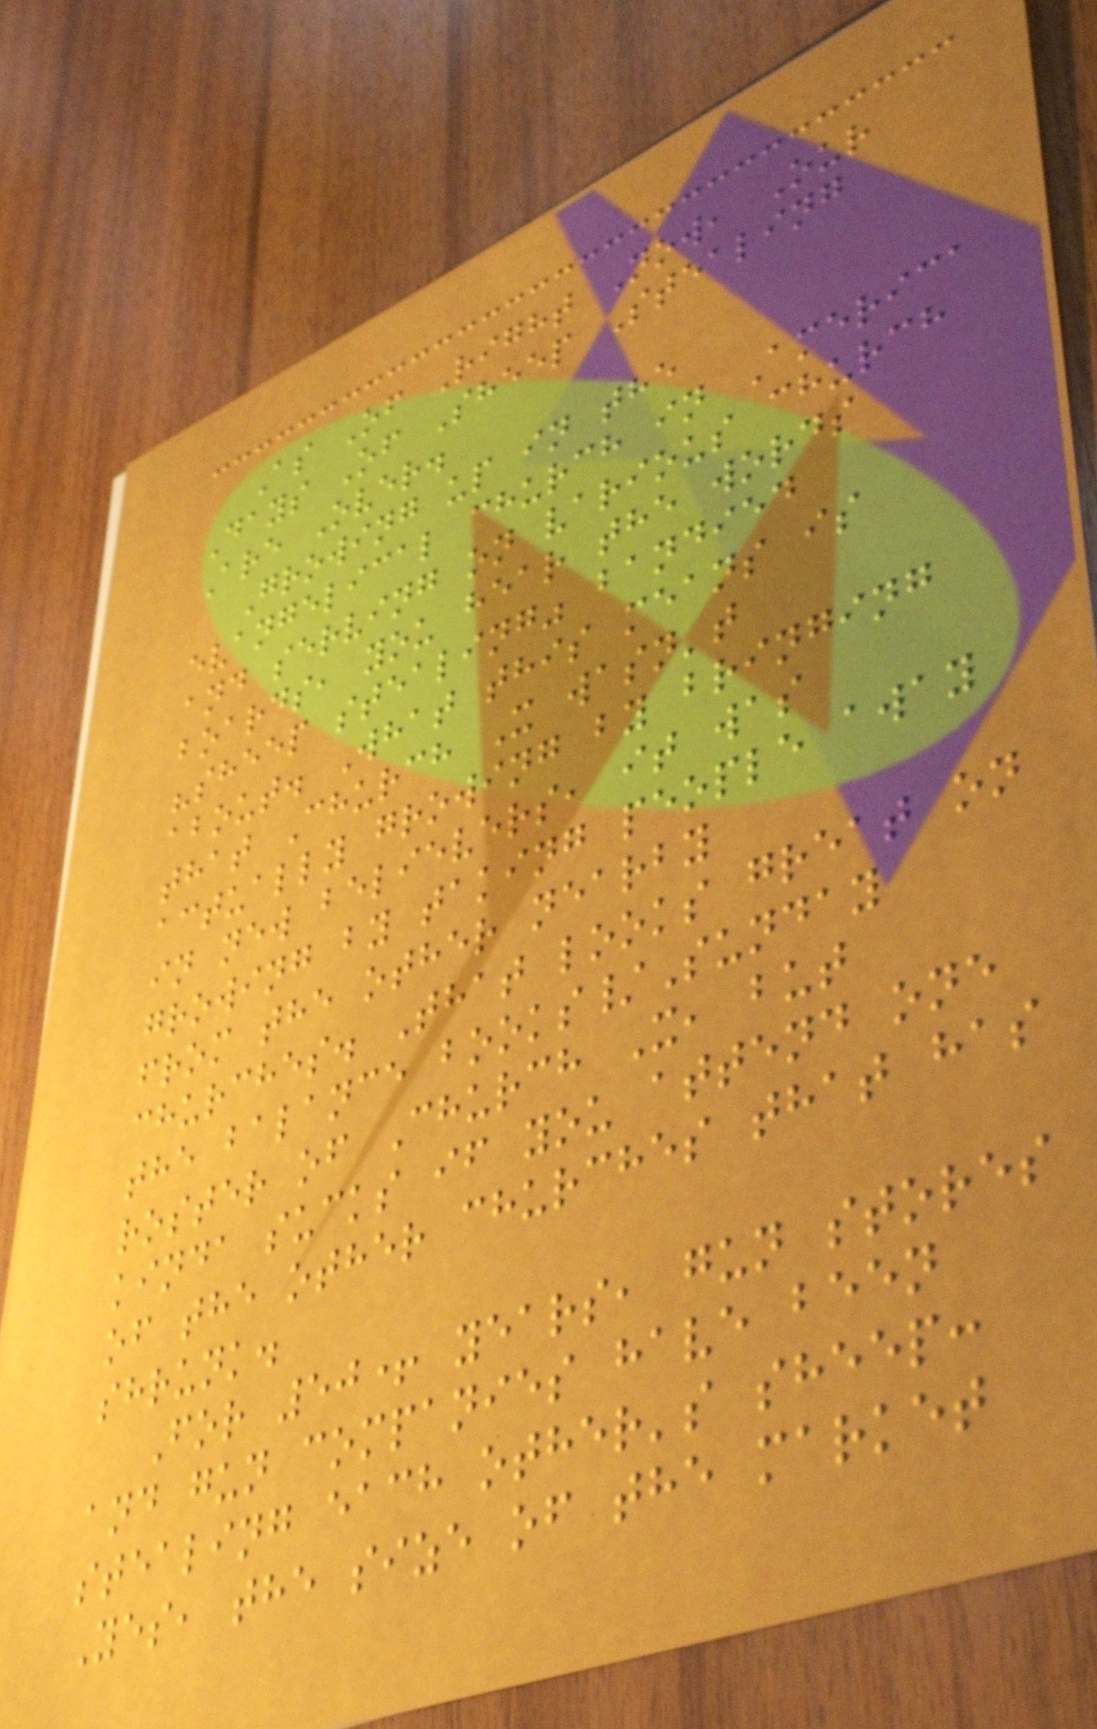As Of Right Now, Our
Days Of Sheep Stealing
Are Over.
Growing up in the
evangelical church in America
and serving on various church
boards, you hear the words
"sheep stealing" bandied
about. What this means is
that Church X wasn't
actually growing by bringing
in new believers, it was
growing by taking people away
from the other nearby
churches. That looks great on
the balance books/Sunday
roster of Church X, but
kinda sucks if you attend one
of the other churches that has
shrunk.
For 50+ years, gun stores
and gun companies have been
stealing each other's sheep:
Yes, the size of the market
